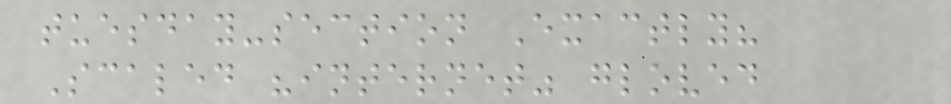tuesday-section Exactly?
Scaled "internet" gloved
